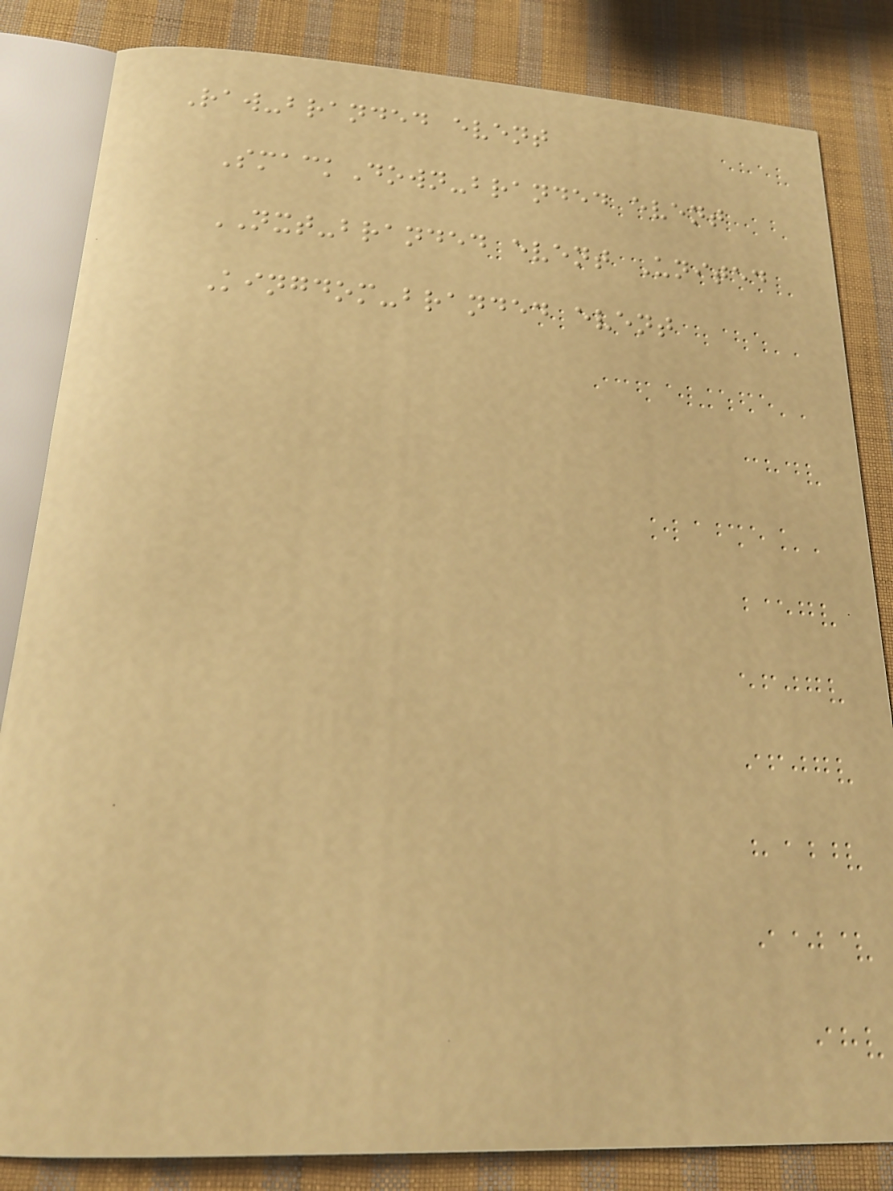Raw-branded event
SmackDown-branded event
NXT-branded event United
Kingdom-branded event
